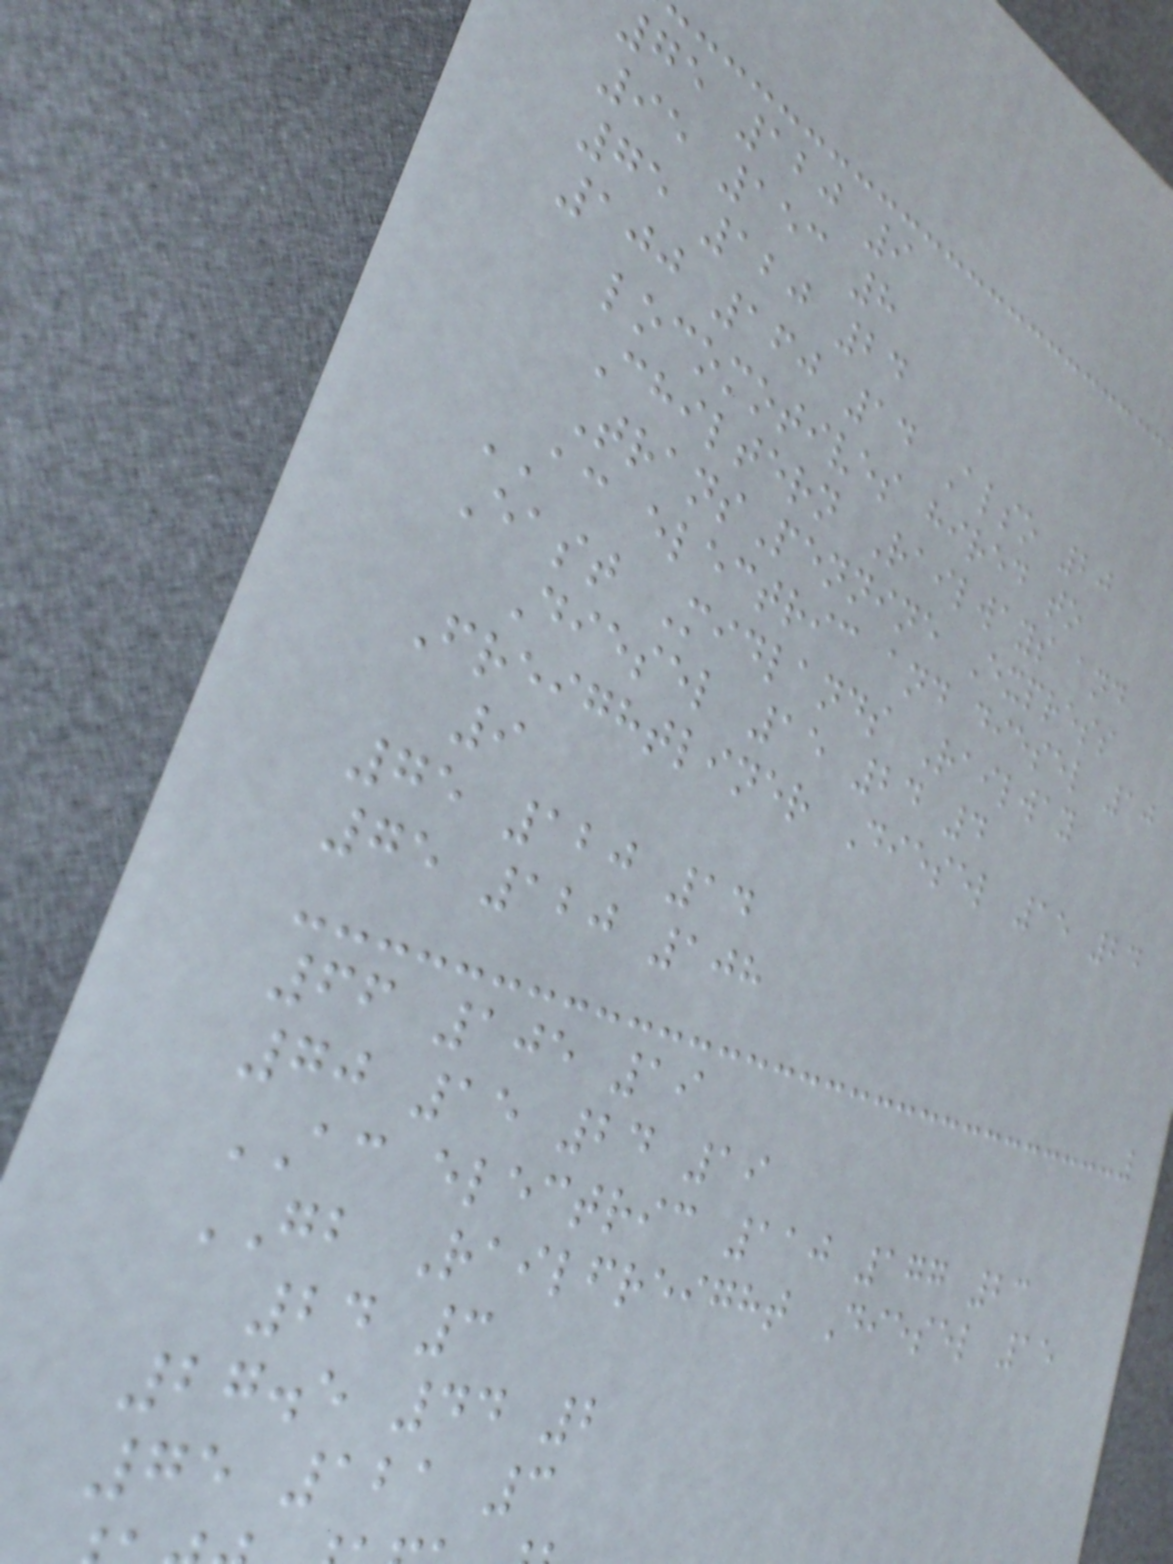75 120 9
95 153 8
75 120 24
100 160 14 Also 20
locomotives hired to
Chiltern Railways and
TransPennine Express
AC electric and diesel 10
East Midlands Railway
Diesel 15 24 4
Freightliner Diesel 15 24
9
75 120 14
75 120 108
66 105 19
70 15 24 19
AC electric 110 177 23
GB Railfreight Diesel 15
24 3
27.5 44 2
75 121 3
